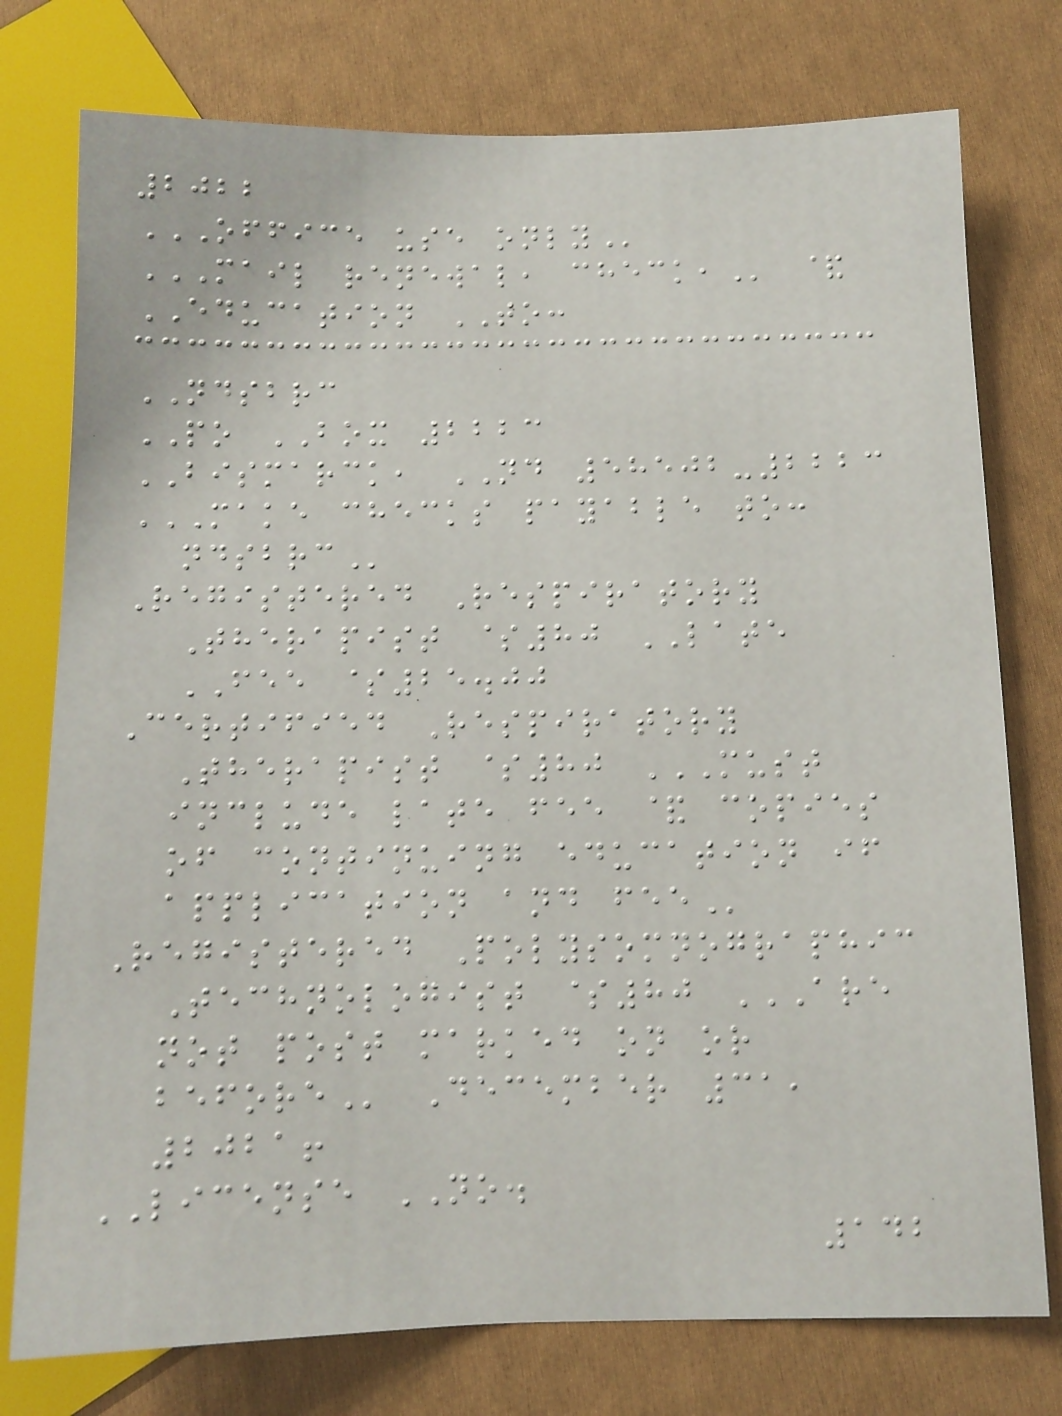2022
OFFICE USE ONLY
MAIL RENEWAL, CHECK, &
EDUCATION TO:
NDSBRC
PO BOX 2223
BISMARCK, ND 58502-2223
MAKE CHECKS PAYABLE TO:
NDSBRC
Registered Respiratory
Therapist $80 LATE
FEE $25.00
Certified Respiratory
Therapist $80 MUST
INCLUDE LATE FEE & COPIES
OF CONTINUING EDUCATION IF
APPLICATION AND FEE
Registered Polysomnographic
Technologist $80 ARE
NOT POST MARKED ON OR
BEFORE December 31,
2021!
LICENSE NO.
142
